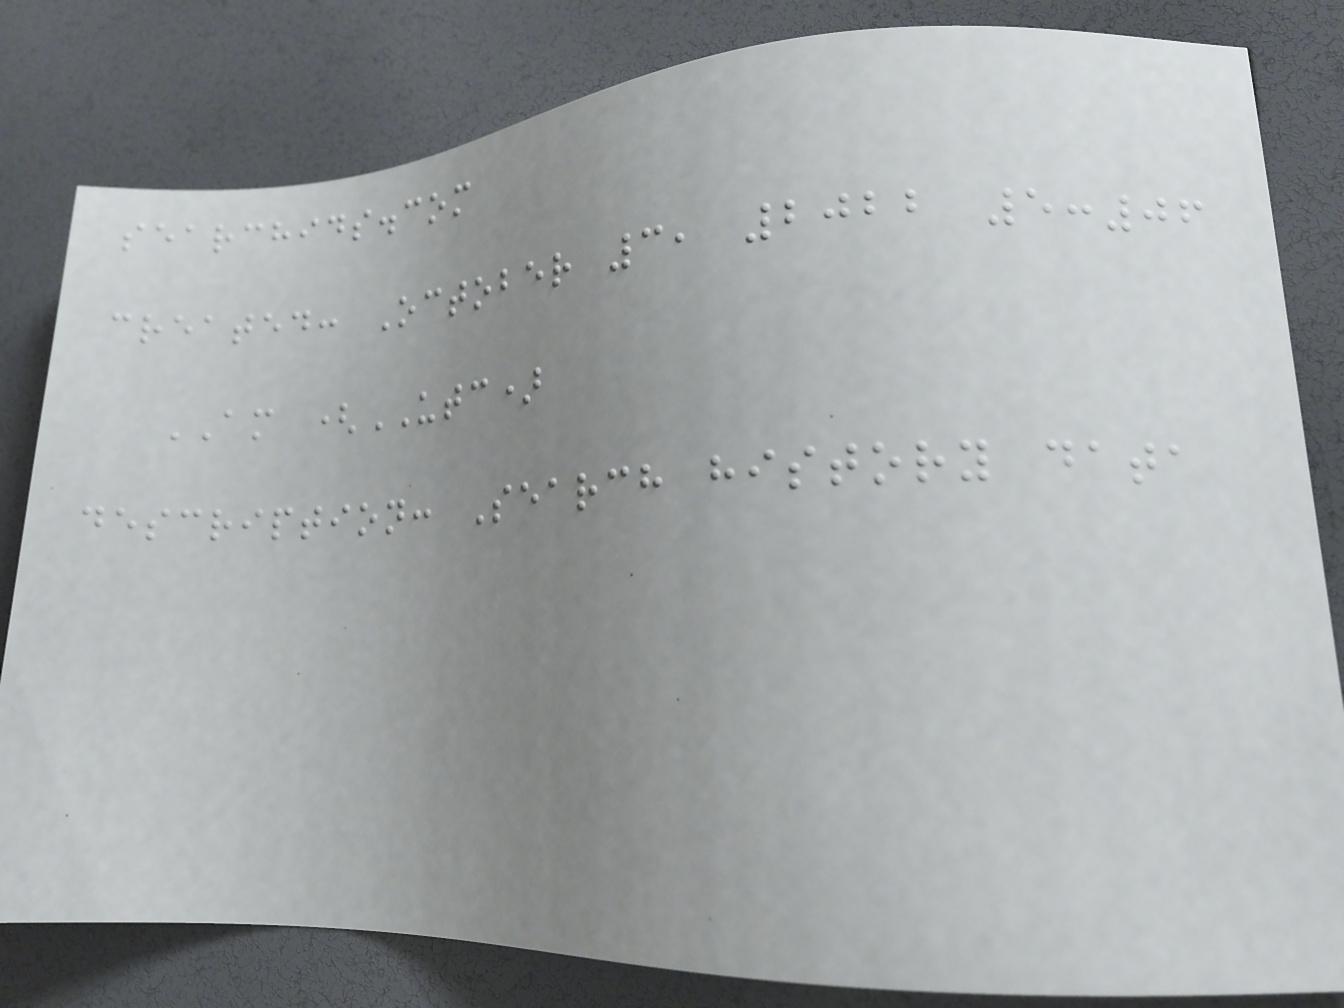searchids.com
created: October 3, 2022 5:06
AM (UTC)
description: Search history data
